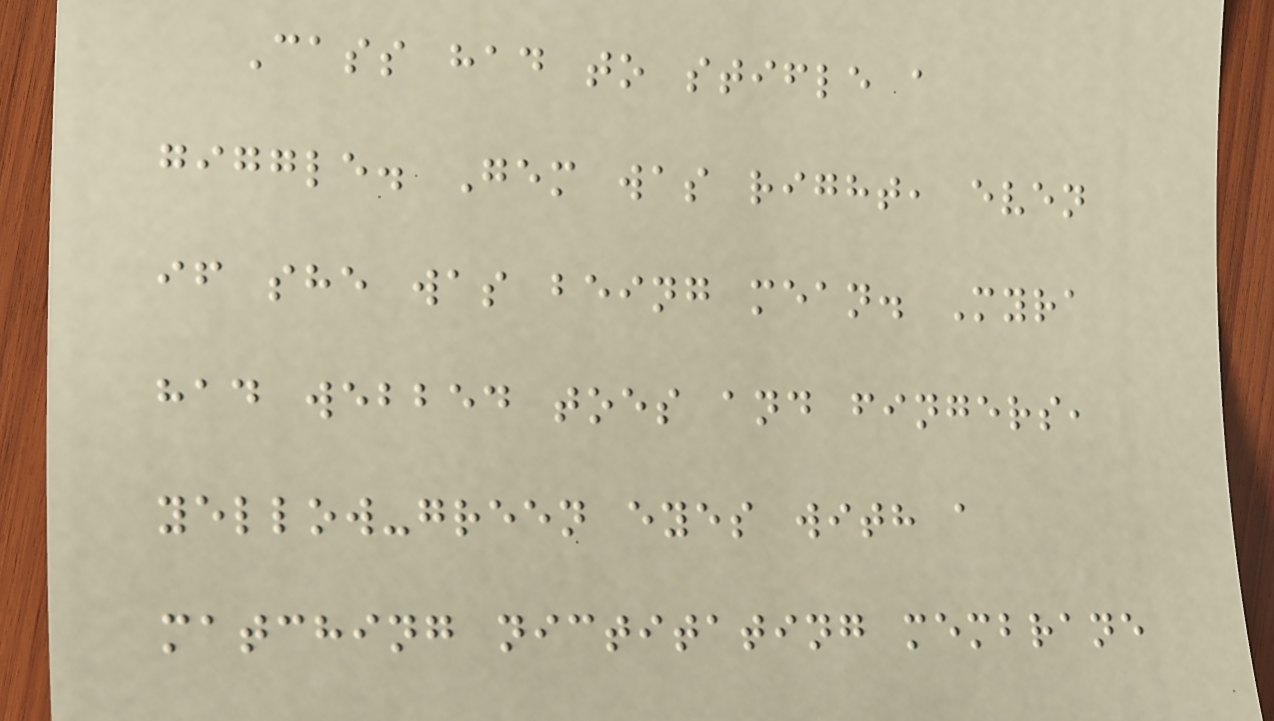Cass had to stifle a
giggle. Gem was right, even
if she was being mean. Myra
had webbed toes and fingers,
yellow-green eyes with a
matching nictitating membrane
